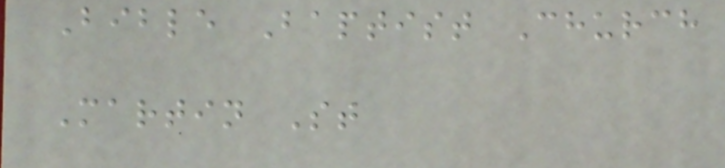Bible Baptist Church
Martin St
